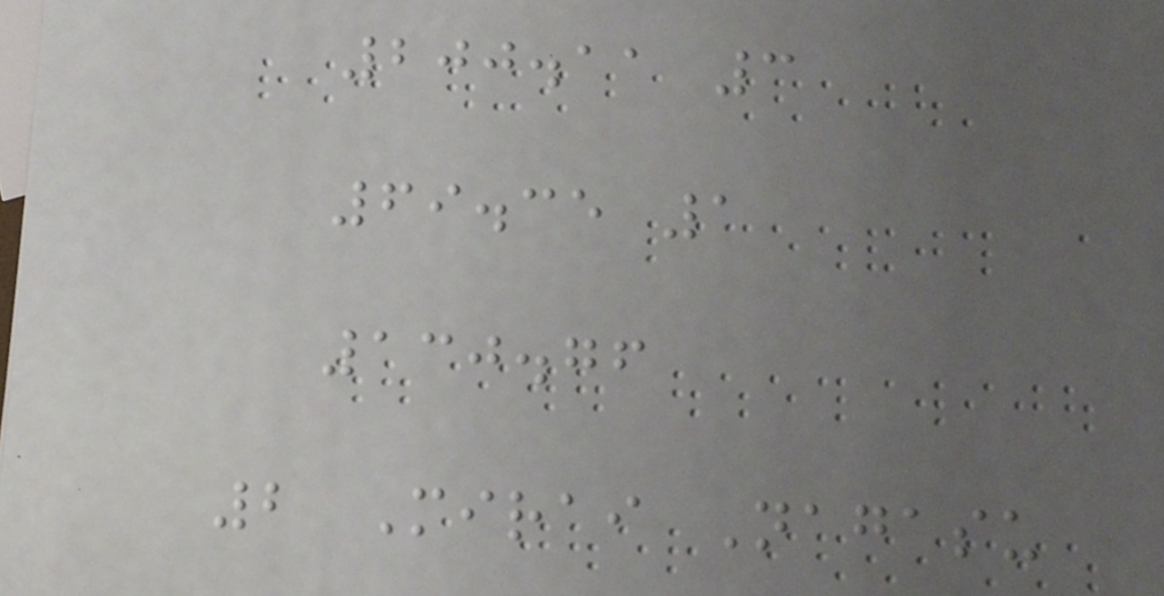200.11 3
69.35 1
130.76
2 Mirai Nagasu
